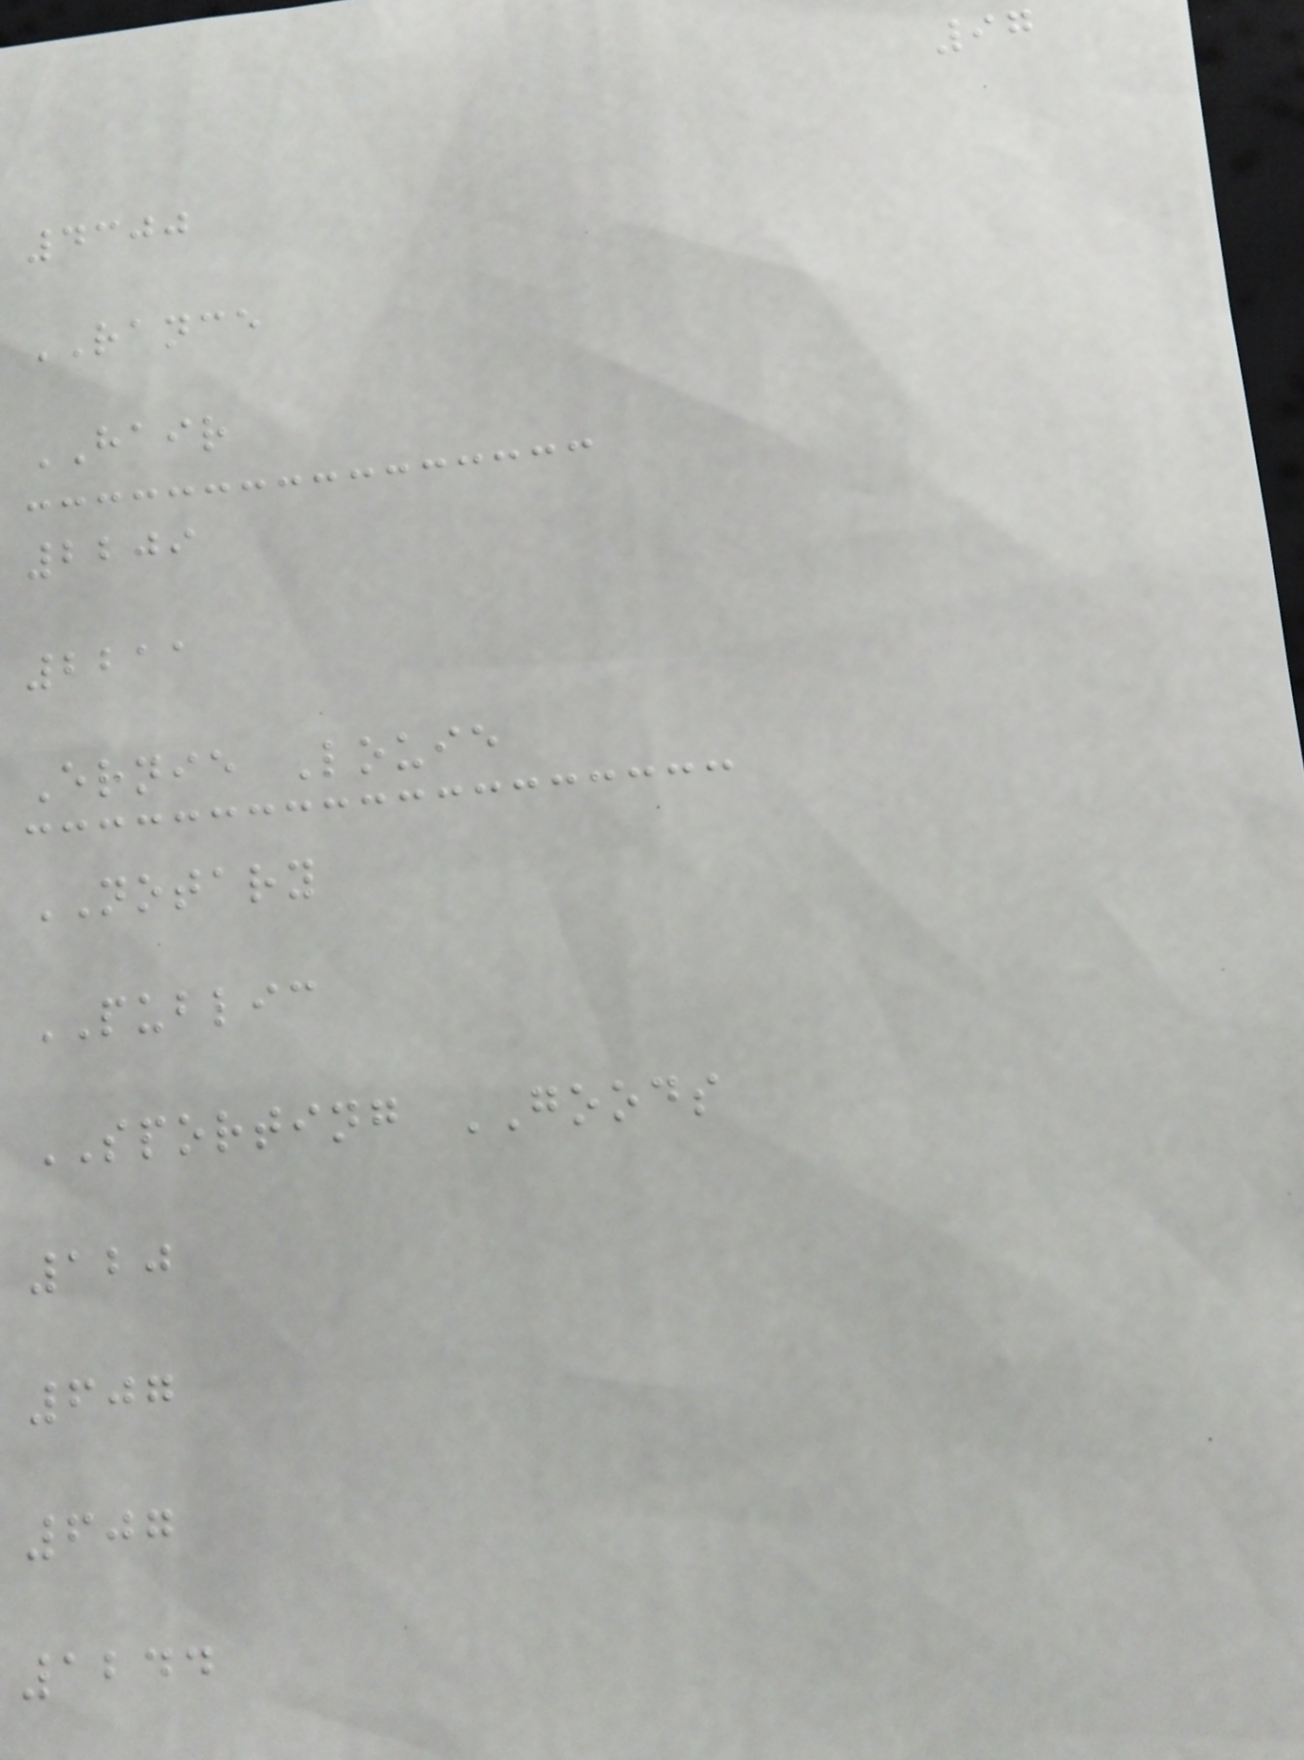97
4300
RANCE
HAIR
2209
2211
Ernie Louie
NOTARY
PUBLIC
SPORTING GOODS
120
607
607
1244
